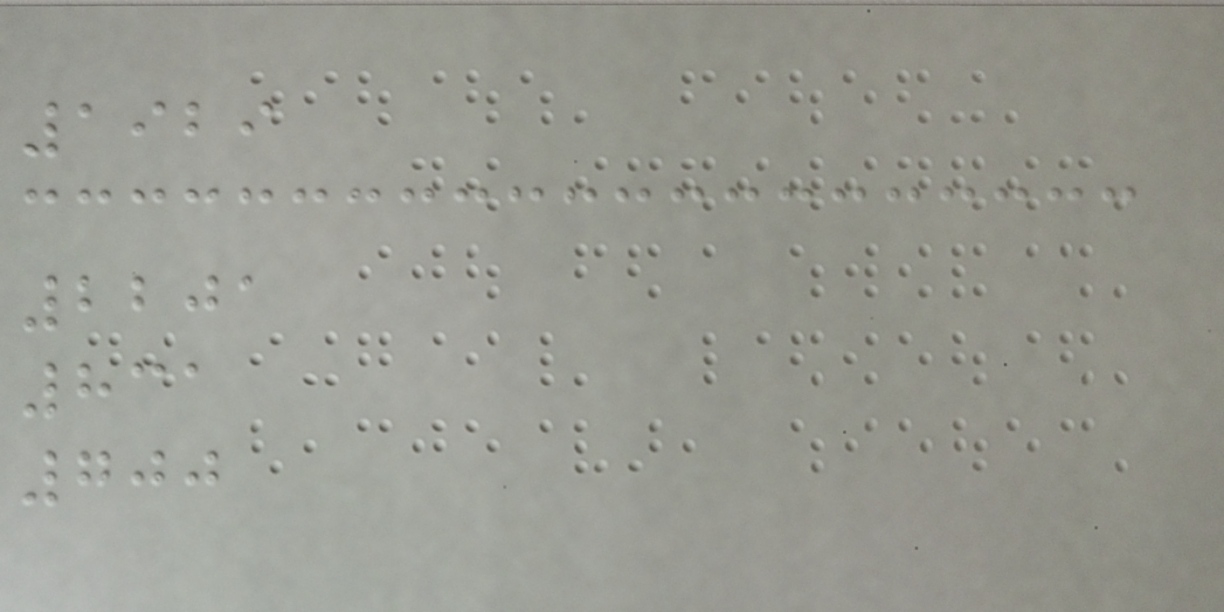1929
2201
831
700
